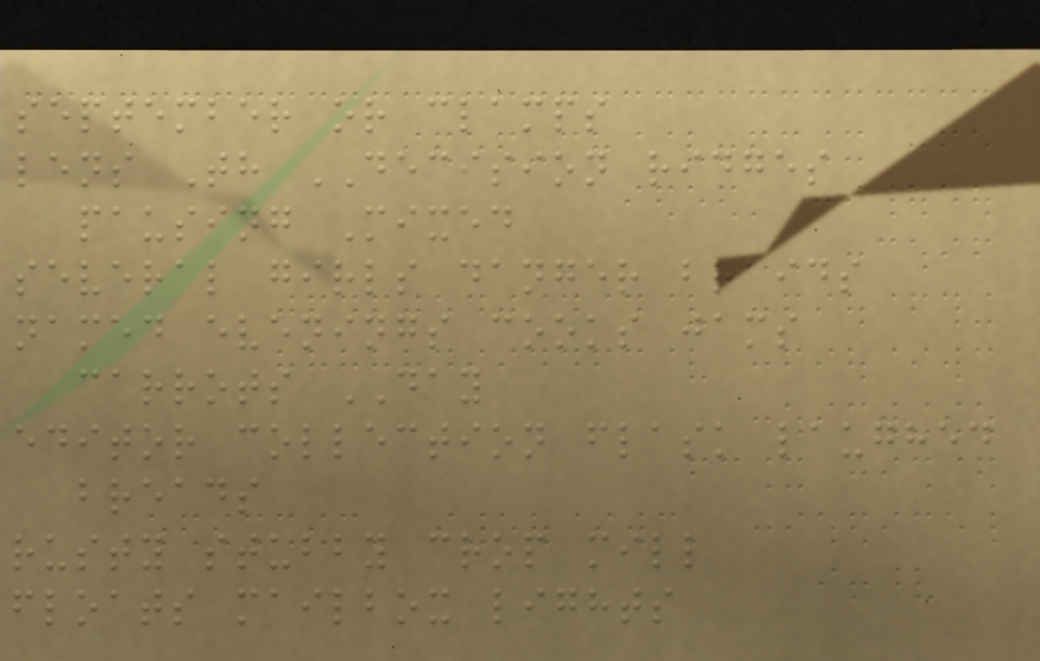september or clamps
lens Th DECISION ridges
pausing Mixed
several girls danger braids
named evenings cooks jams
carrots DAY
editor collection flask laughed
breads
rusty stubby crop mill
floats mailbox lights
